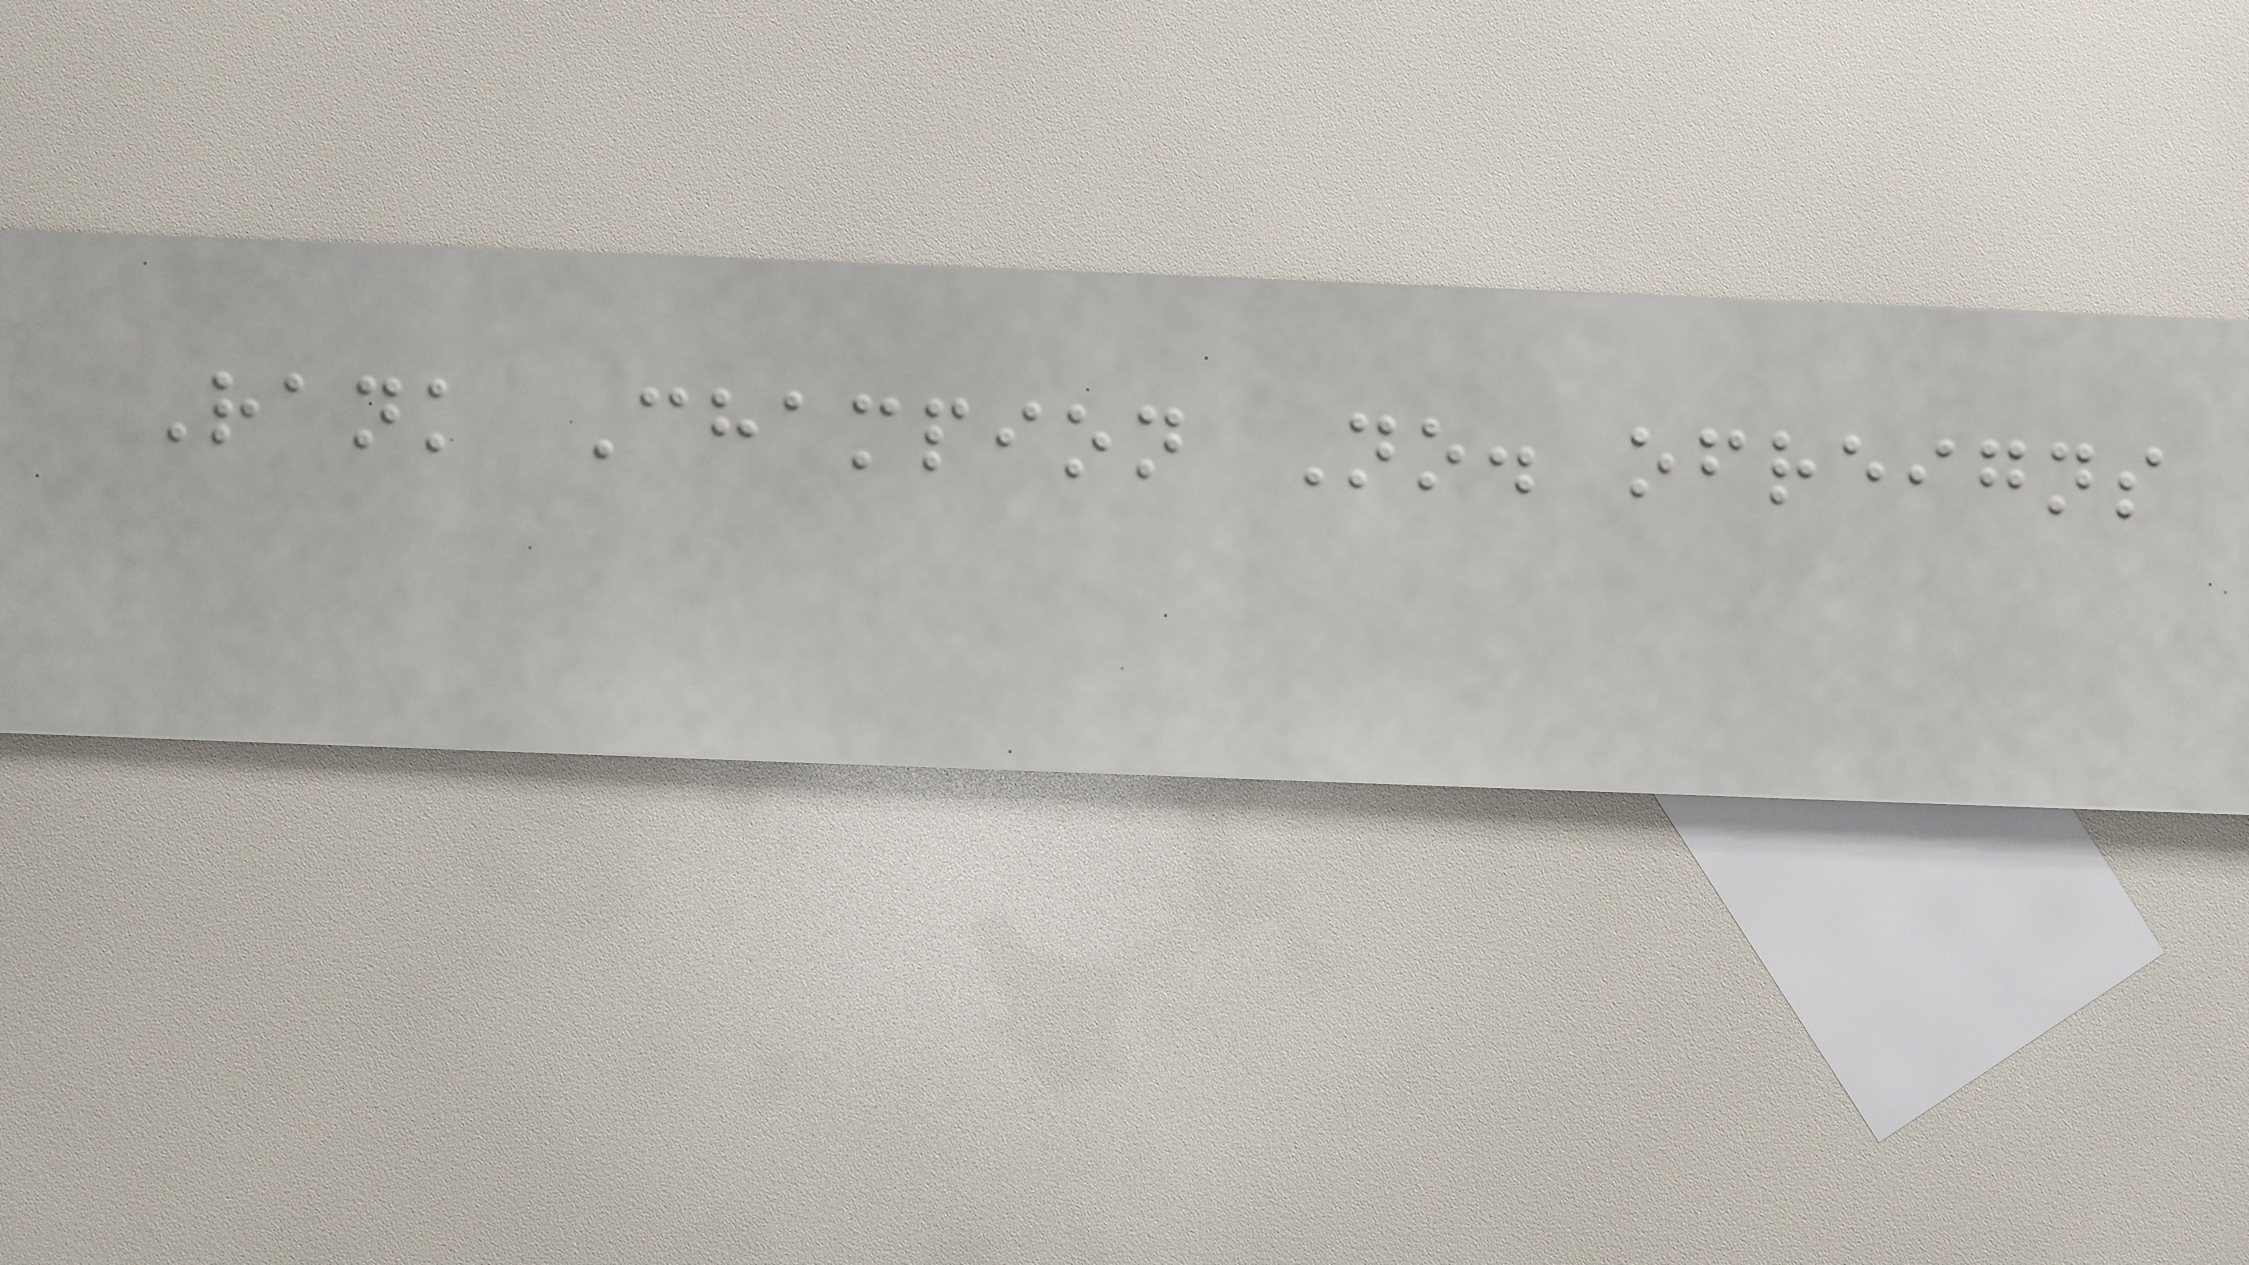Rank Champion No. ofreigns
